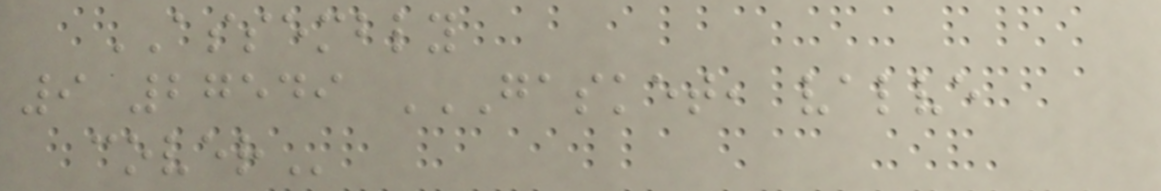ASSEMBLY
9 27549 GASKET, VALVE
COVER
